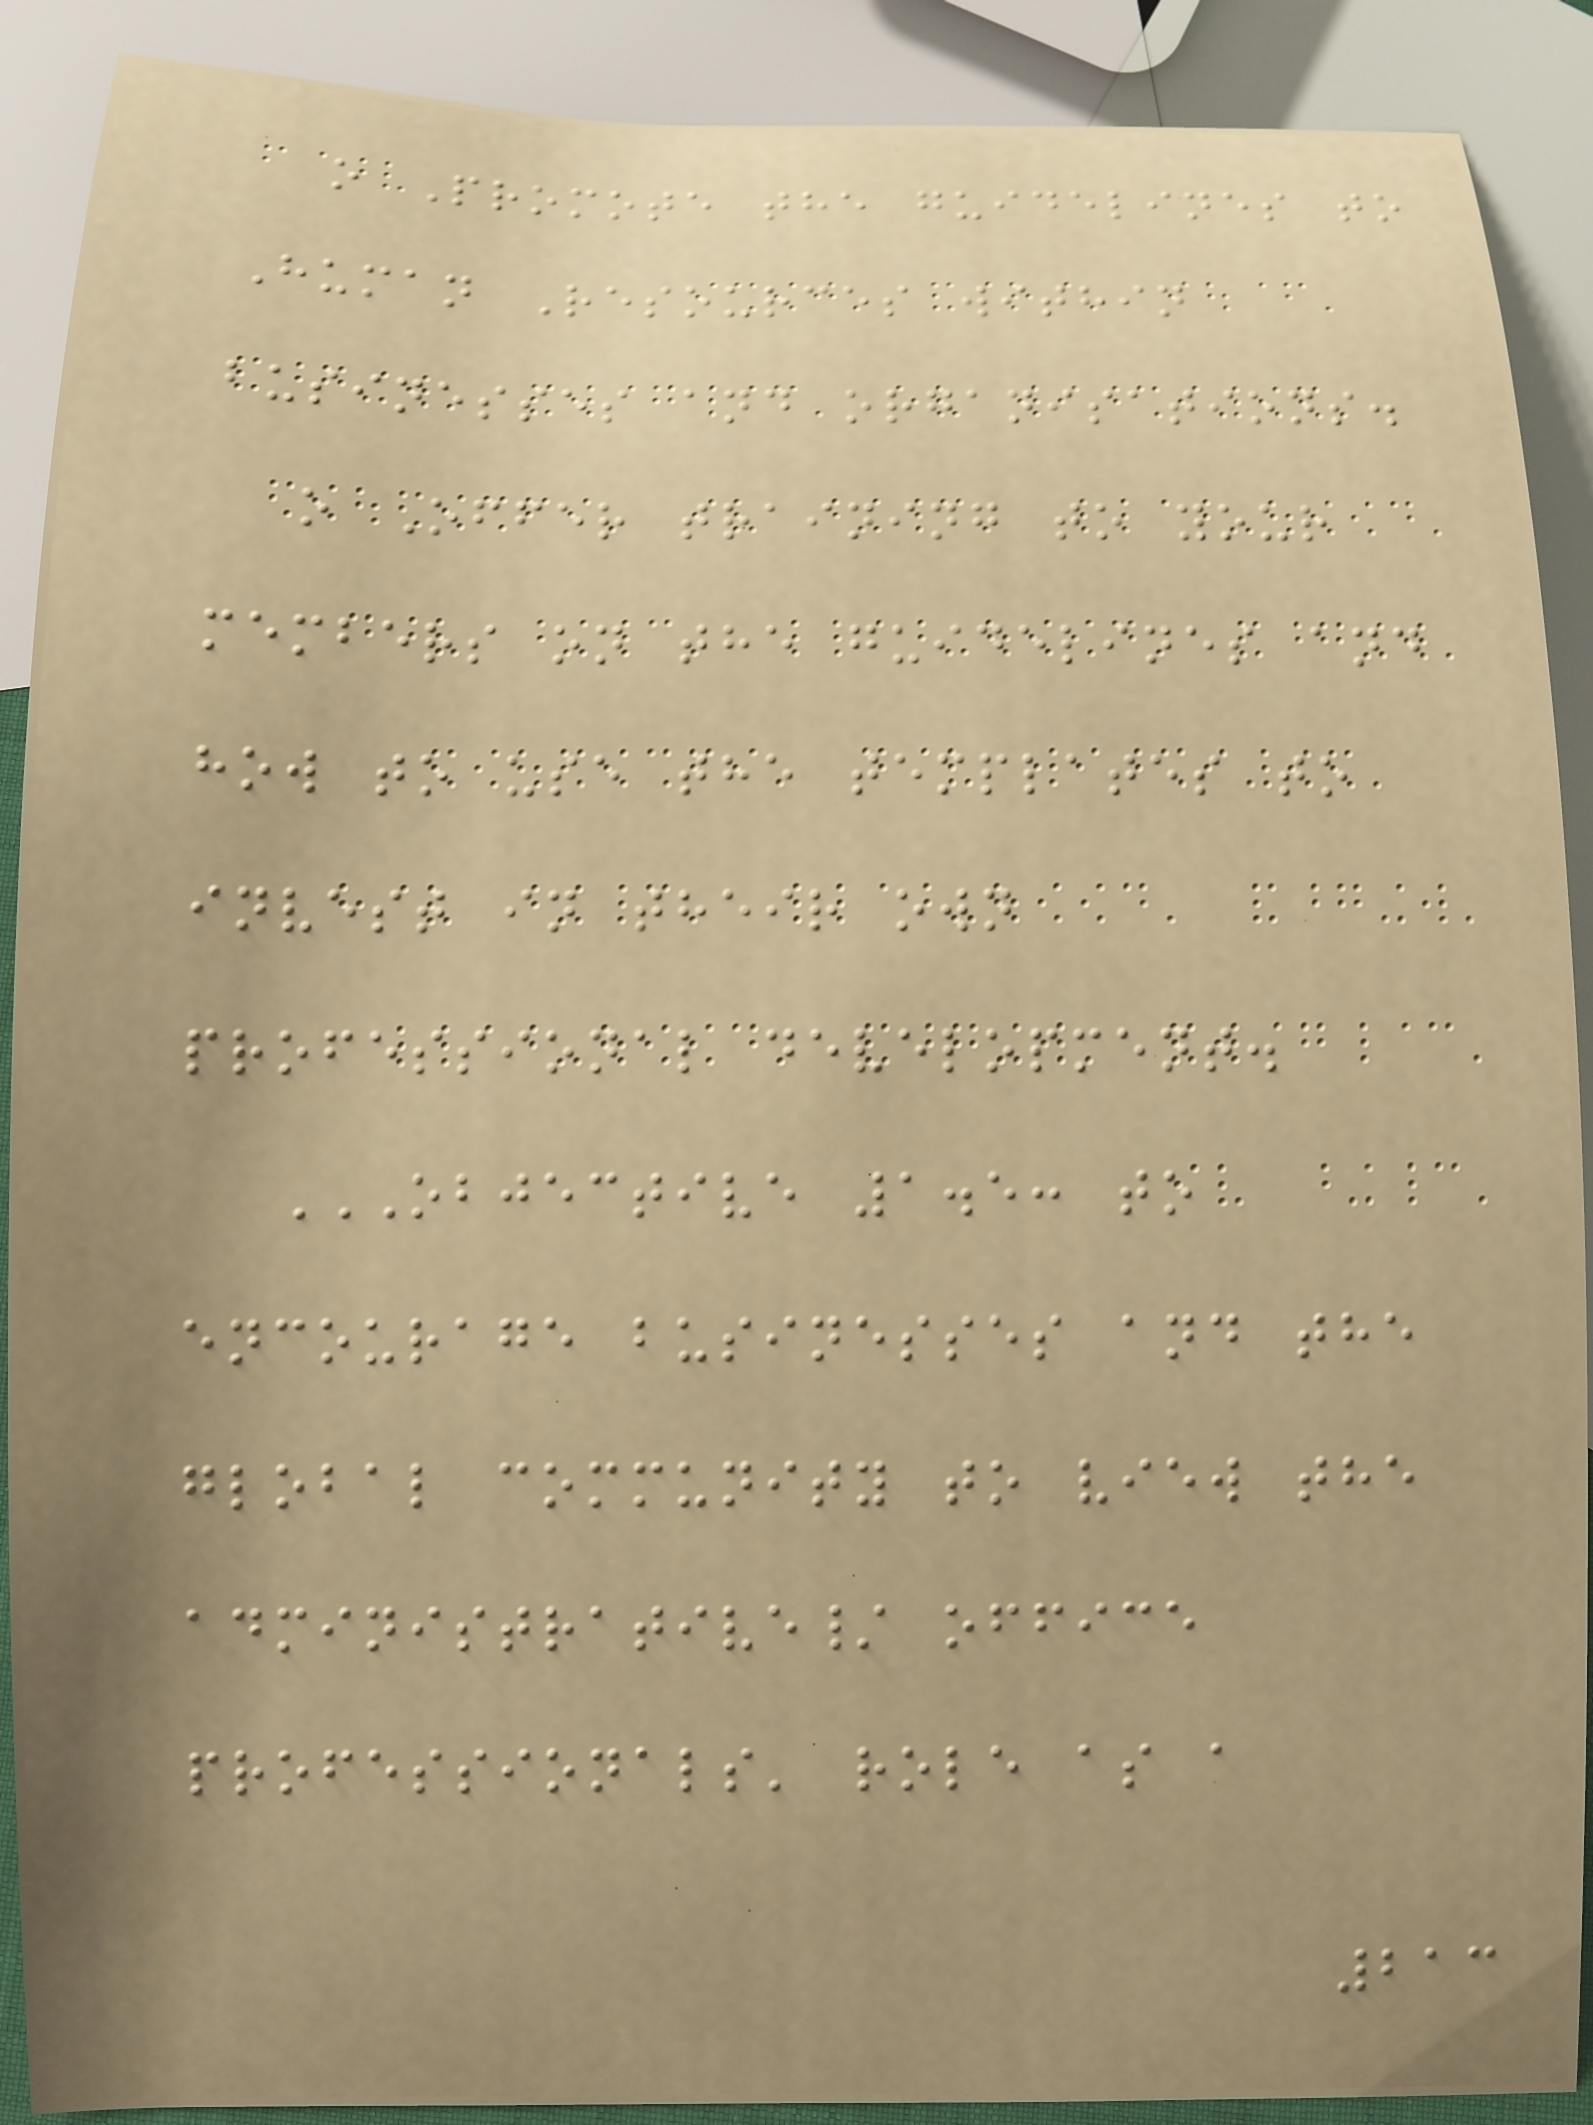o Promote the guidelines to
Human Resources within
businesses and organisations.
o Offer training to your
members on the guidelines and
how to use the templates to
invest in their own
professional development.
OBJECTIVE 1.5: TO
ENCOURAGE BUSINESSES AND THE
GLOBAL COMMUNITY TO VIEW THE
ADMINISTRATIVE/ OFFICE
PROFESSIONALS' ROLE AS A
213
